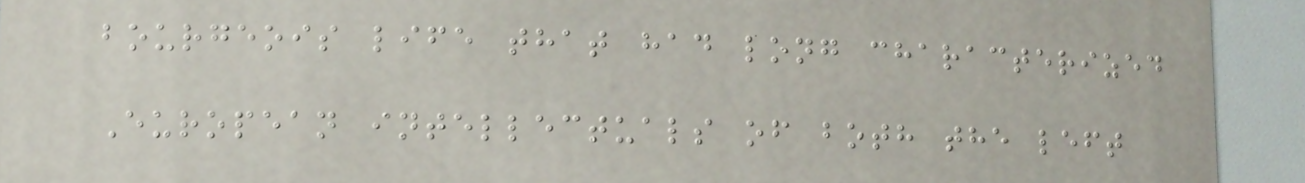bourgeois life that had long characterized
European intellectuals of both the left
